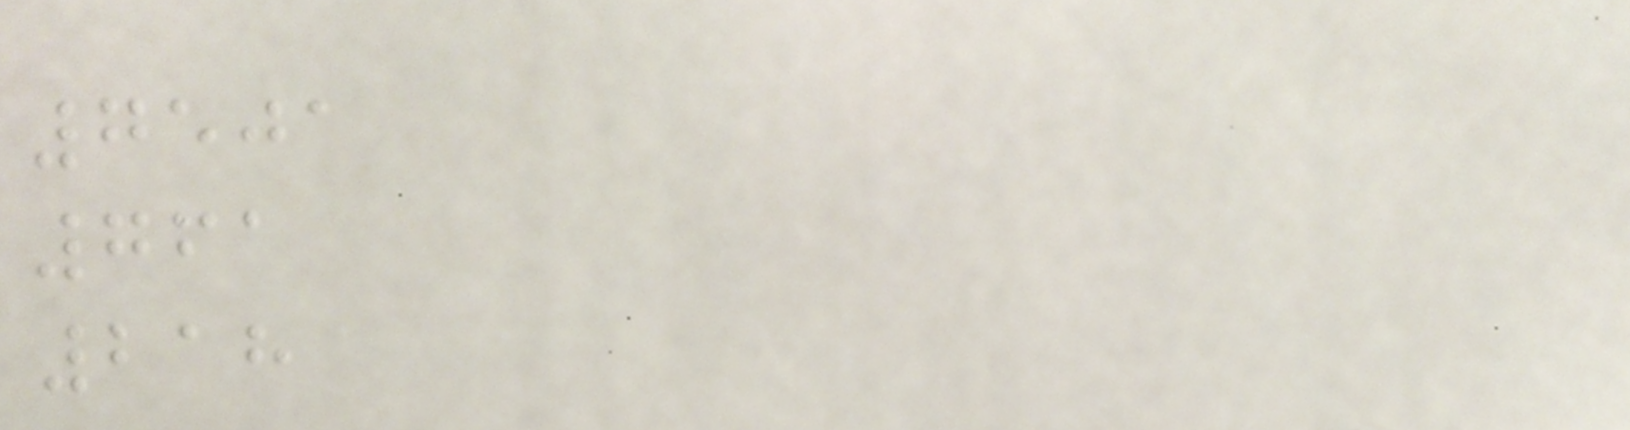7501
761
218
